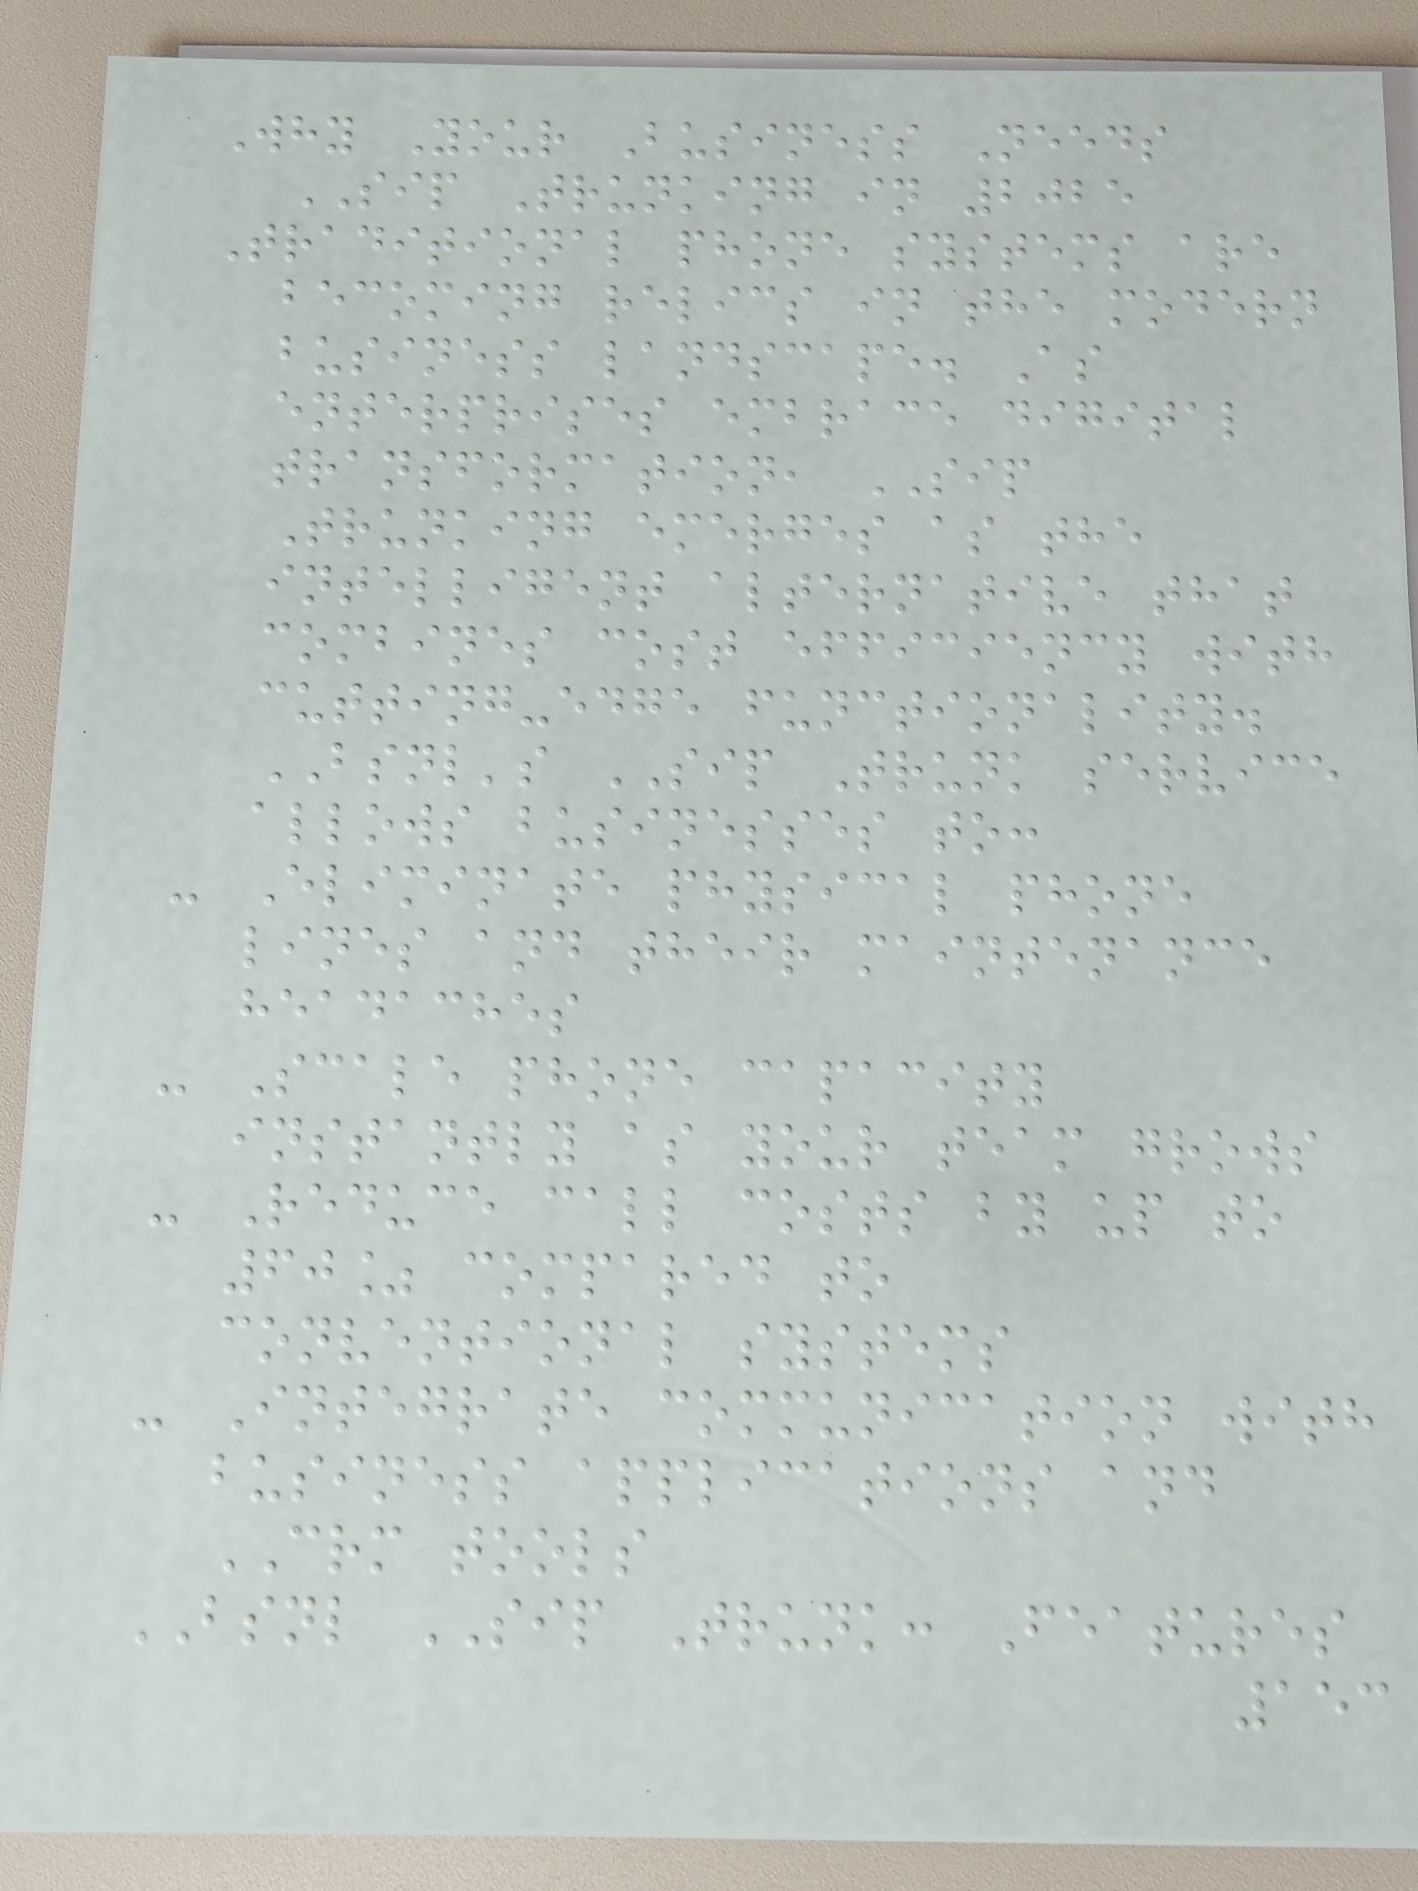Why Your Business Needs
SIP Trunking in 2025
Traditional phone systems are
becoming relics in the modern
business landscape. As
enterprises embrace digital
transformation, SIP
Trunking emerges as the
intelligent alternative that
combines cost efficiency with
cutting-edge functionality.
BSNL's SIP Trunk service
allows businesses to:
- Eliminate physical phone
lines and their maintenance
headaches
- Scale phone capacity
instantly as your team grows
- Reduce call costs by up to
60% compared to
conventional systems
- Integrate communication with
business applications and
CRM tools
BSNL SIP Trunk: Features
153
